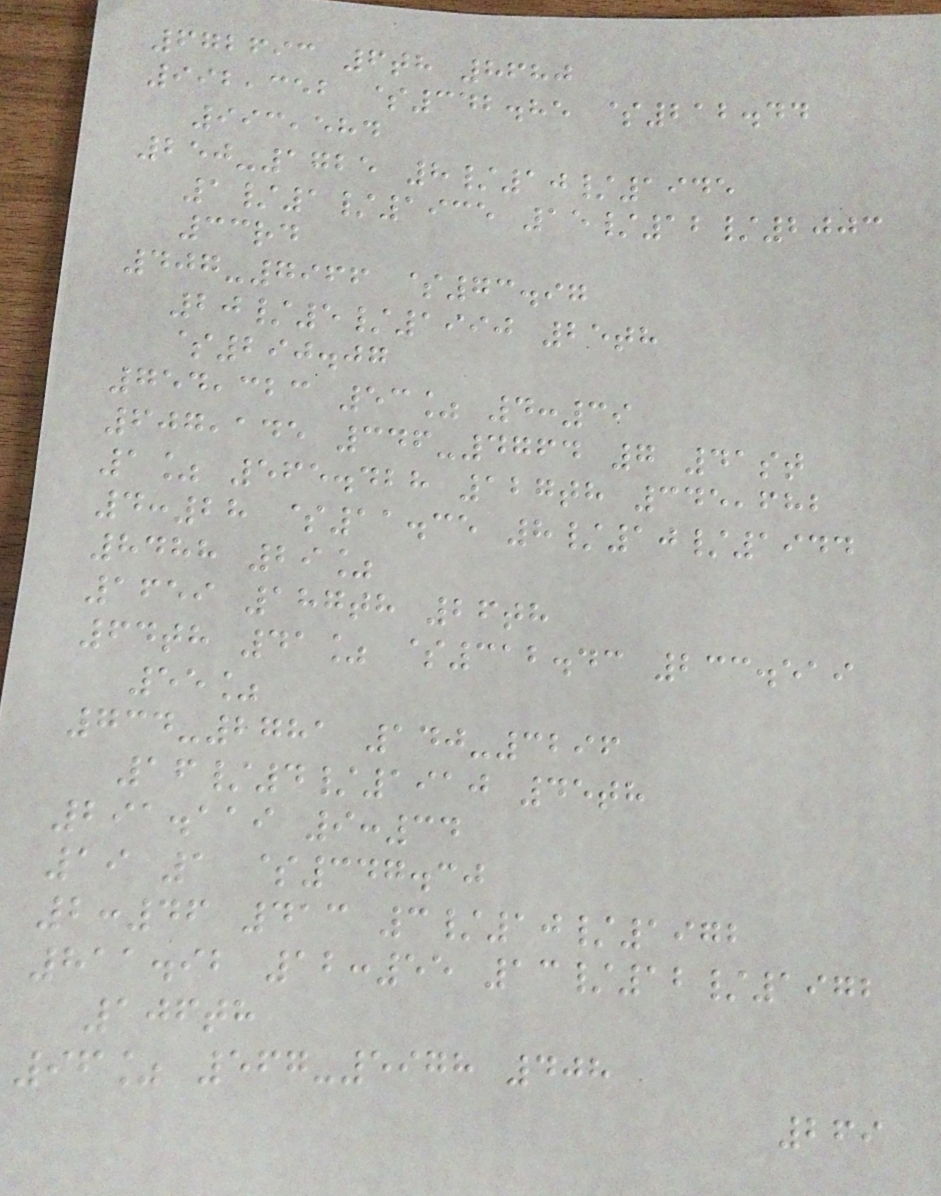672693 6th 8680
992,352 $342.85 $212.44
993,584
250-1725 8/10/1945
1/1/1935 15/12/2003
33rd
407-7966 $73.97
20/5/1990 25th
$290.07
754,323 53% 4:39
607,145 346-4764 7 41st
1% 565.428 127th 345,682
4:28 $11.35 8/10/1944
8488 29%
1659 187th 26th
64th 41% $312.43 233.519
55%
734-2781 140-3296
16/4/1910 45th
291.119 9:34
19 1 $347.30
2:46 413 3/10/1972
811.92 12:55 13/12/1972
106th
96% 567-5978 408
269
